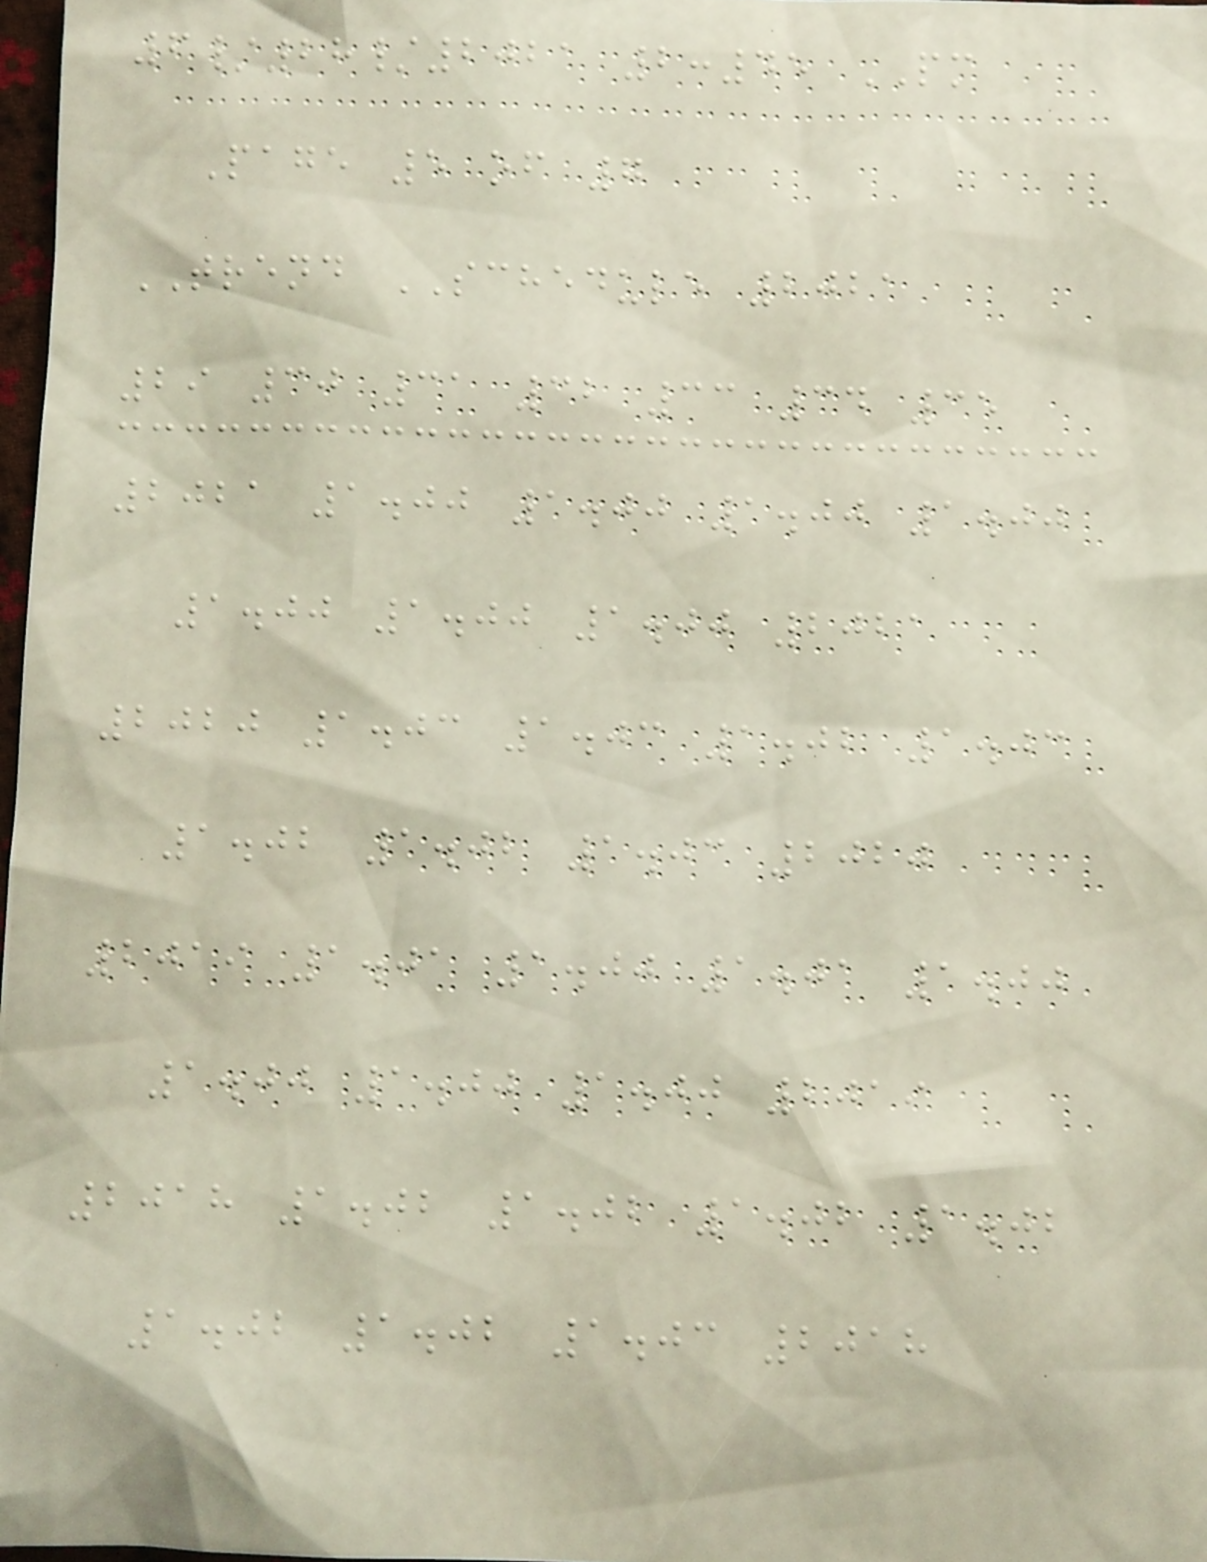6/28/2021 2:45 PM
Page 5 of 7
TREND SCHEDULE 2021
29 30 31 32 33 34 35
2021 1.00 1.00 1.00 1.00
1.00 1.00 1.00 2021
2020 1.03 1.03 1.02 1.03
1.02 1.02 1.03 2020
2019 1.01 1.00 1.01 1.00
1.00 1.00 1.00 2019
2018 1.02 1.02 1.02 1.02
1.02 1.02 1.03 2018
